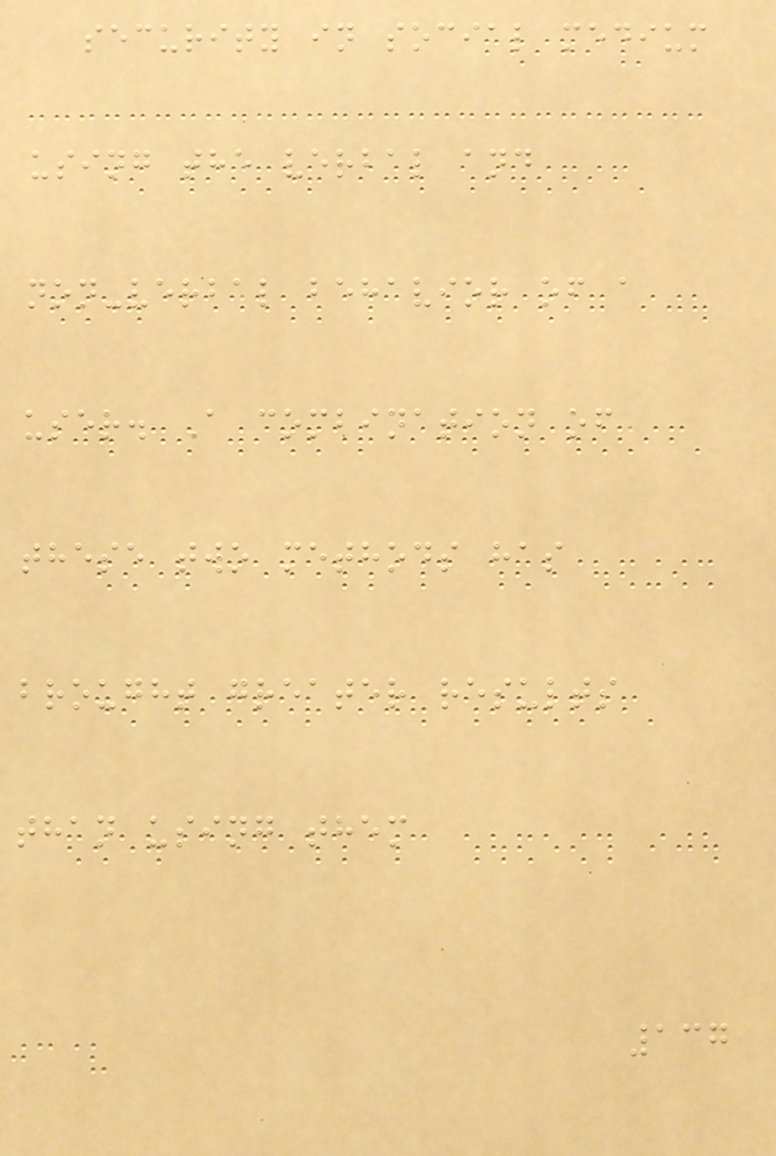security in social medium
using the verbal and
non-verbal behavior of a
user. A combination of
these two methods has
brought greater results
than using them
137
